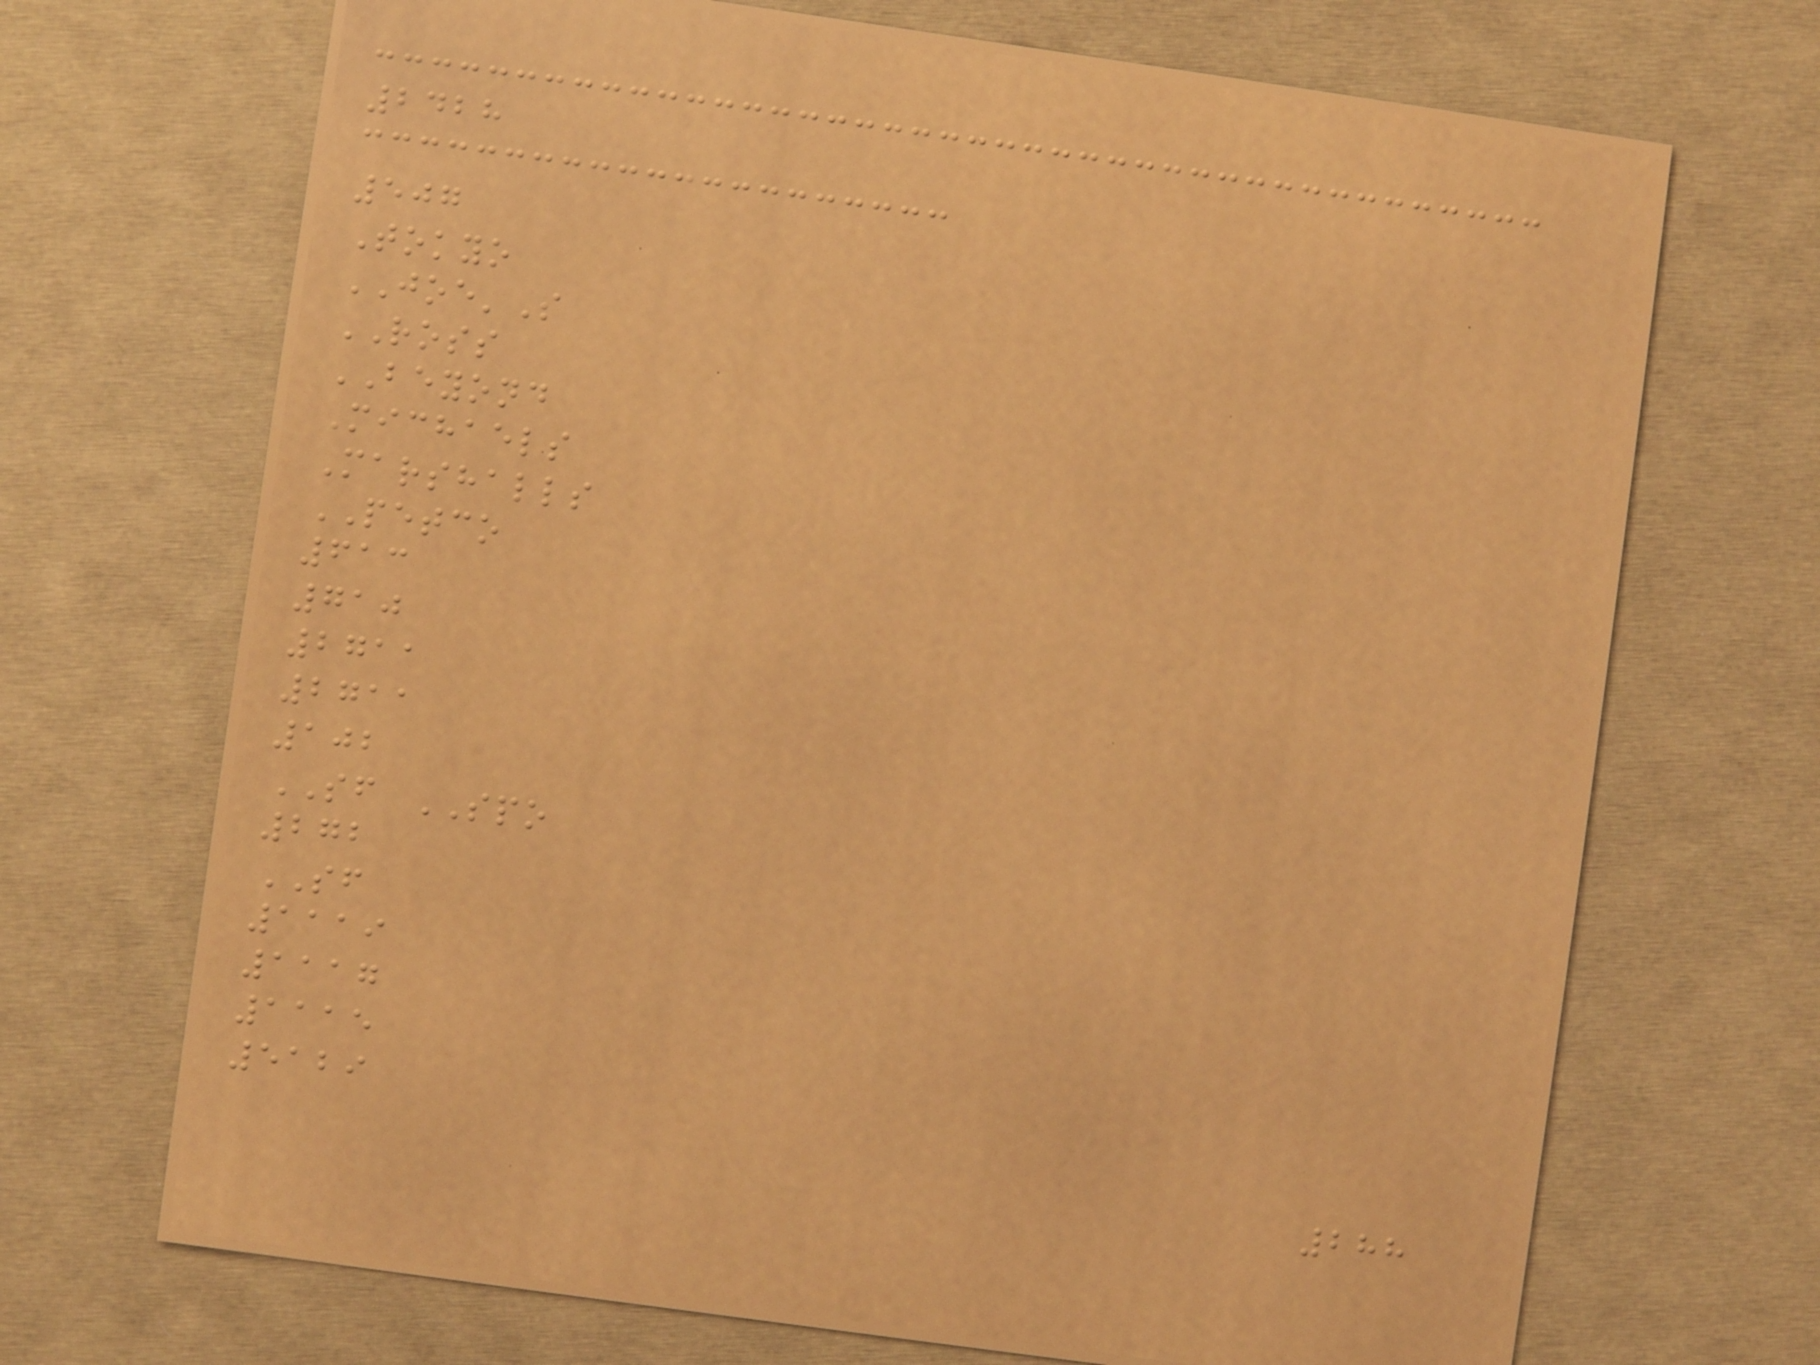2428
507
Tokyo
JOE'S
ROSS
BEYOND
Michaels
Marshalls
PETCO
613
710
2711
2711
102
SF SPO
272
SF
1119
1117
1115
5129
288
